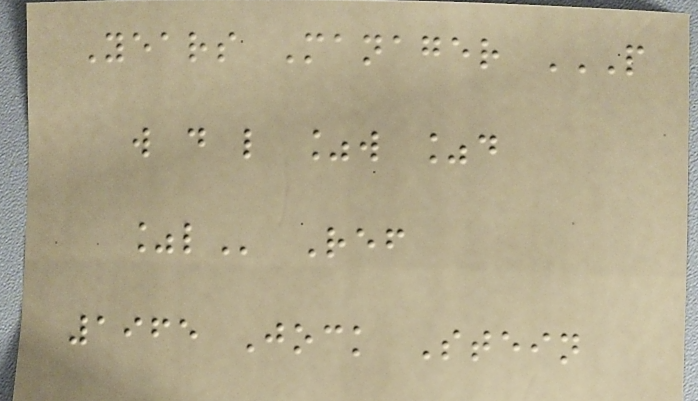Years Manager P
W D L %W %D
%L Ref
1965 Jock Stein
